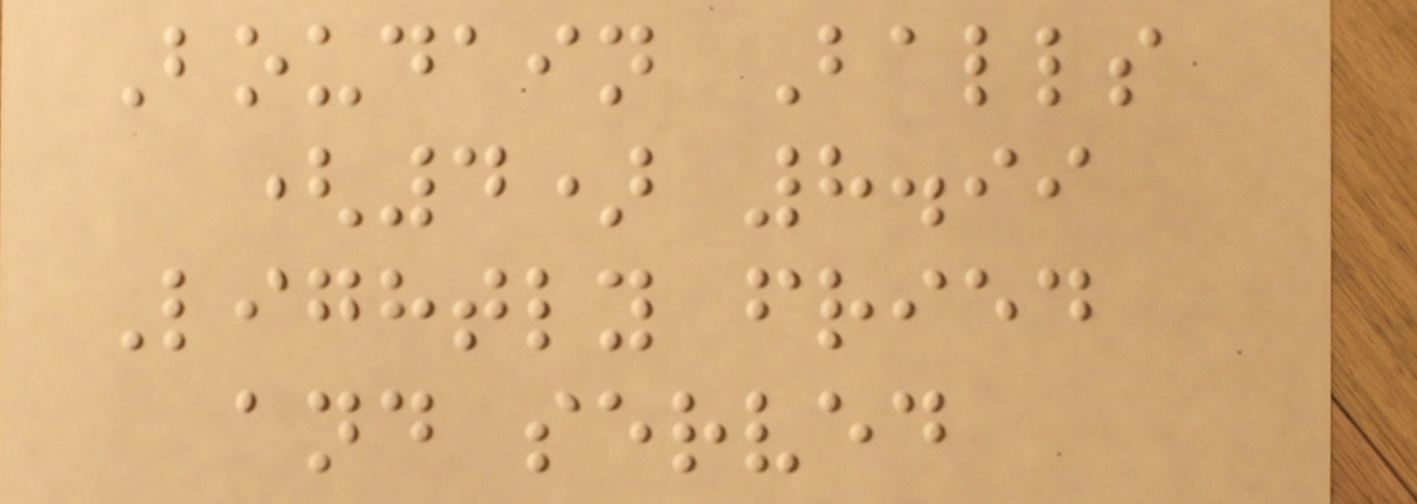Boudain Balls
(4) 8.99
Lightly fried
and served
